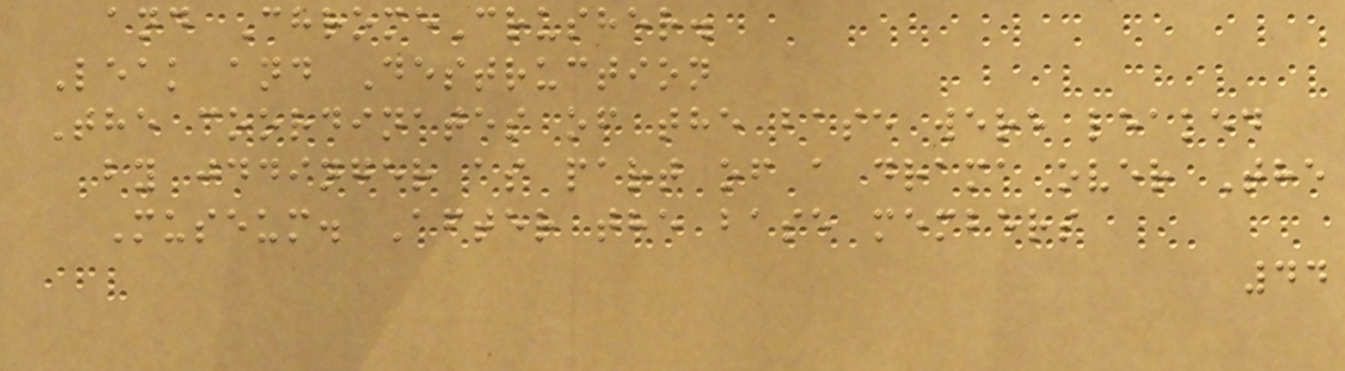and ChromeCrusher.
Leak and Destruction
The coordinates of the base were leaked
by jddinger as part of a drama over The
Museum. After the base members
44
